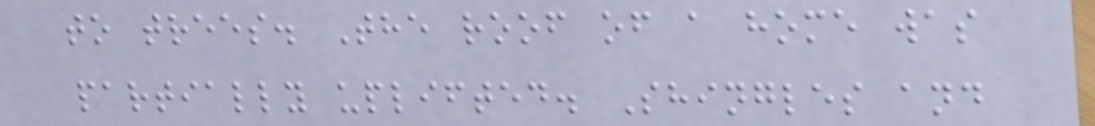to trees. The roof of a home was
partially uplifted. Shingles and
